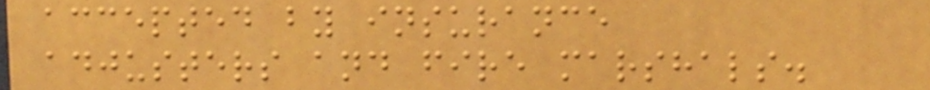accepted by insurance
adjusters and fire marshals.
